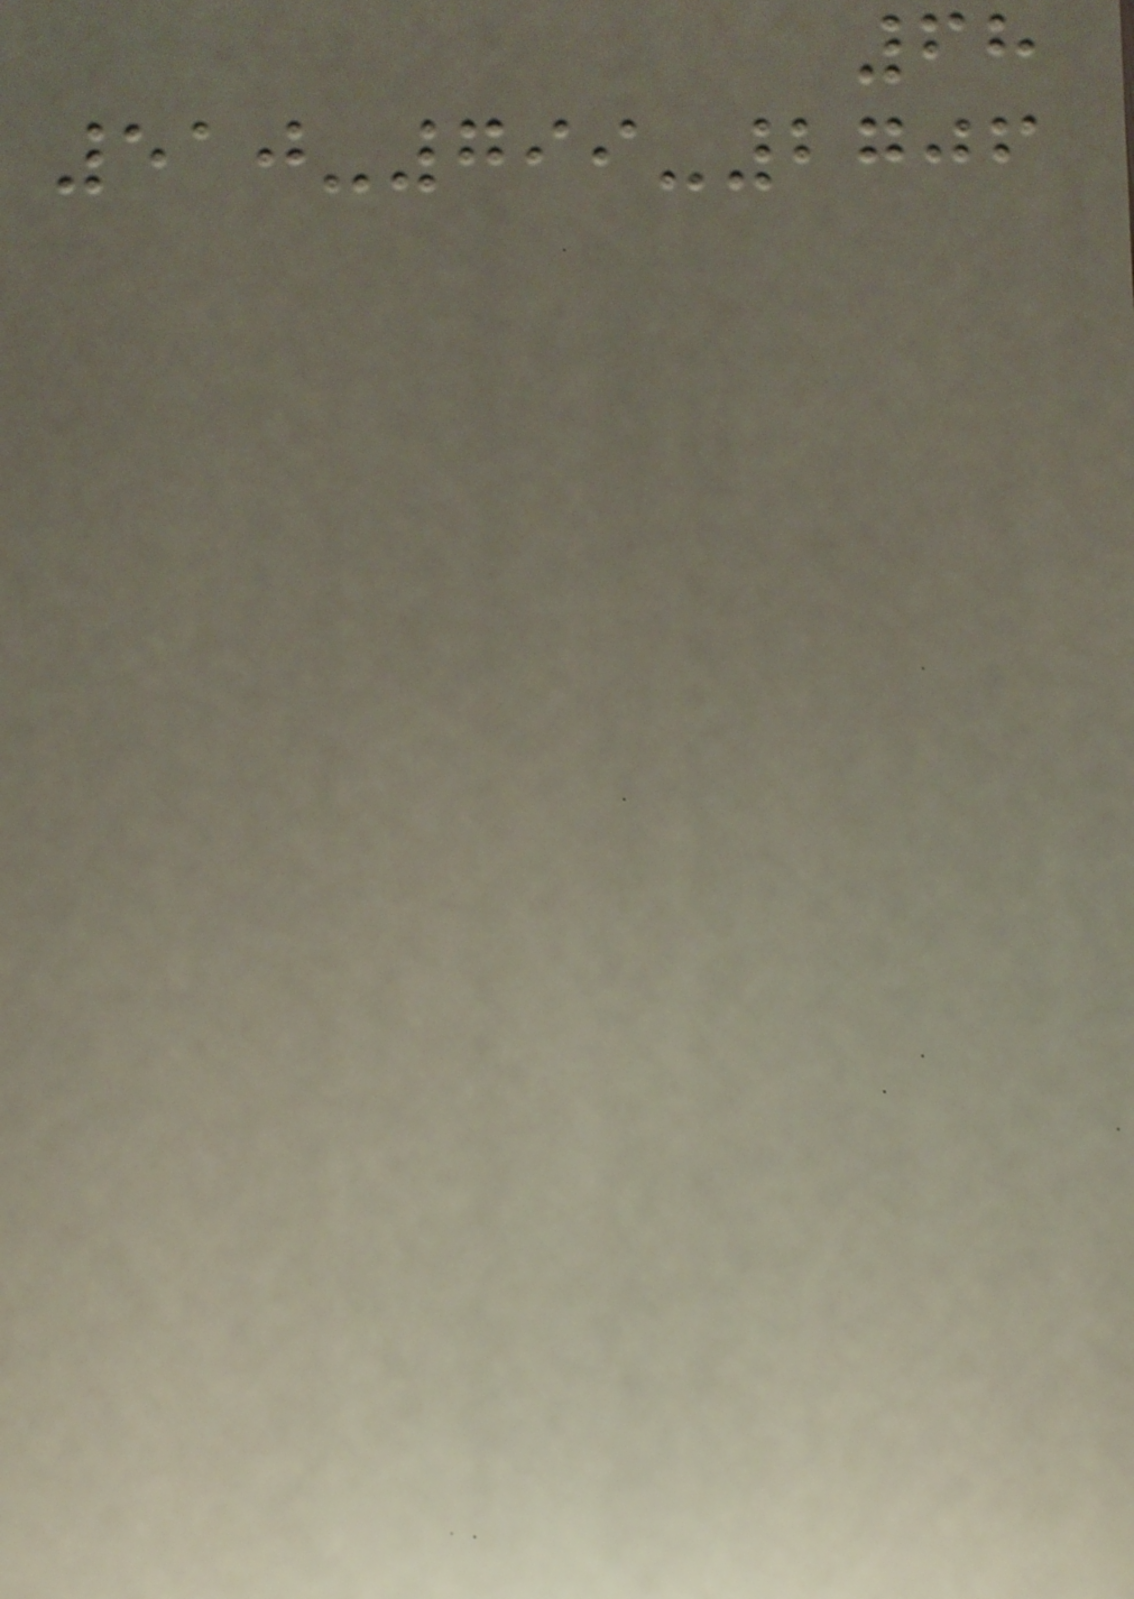68
510-799-2706
